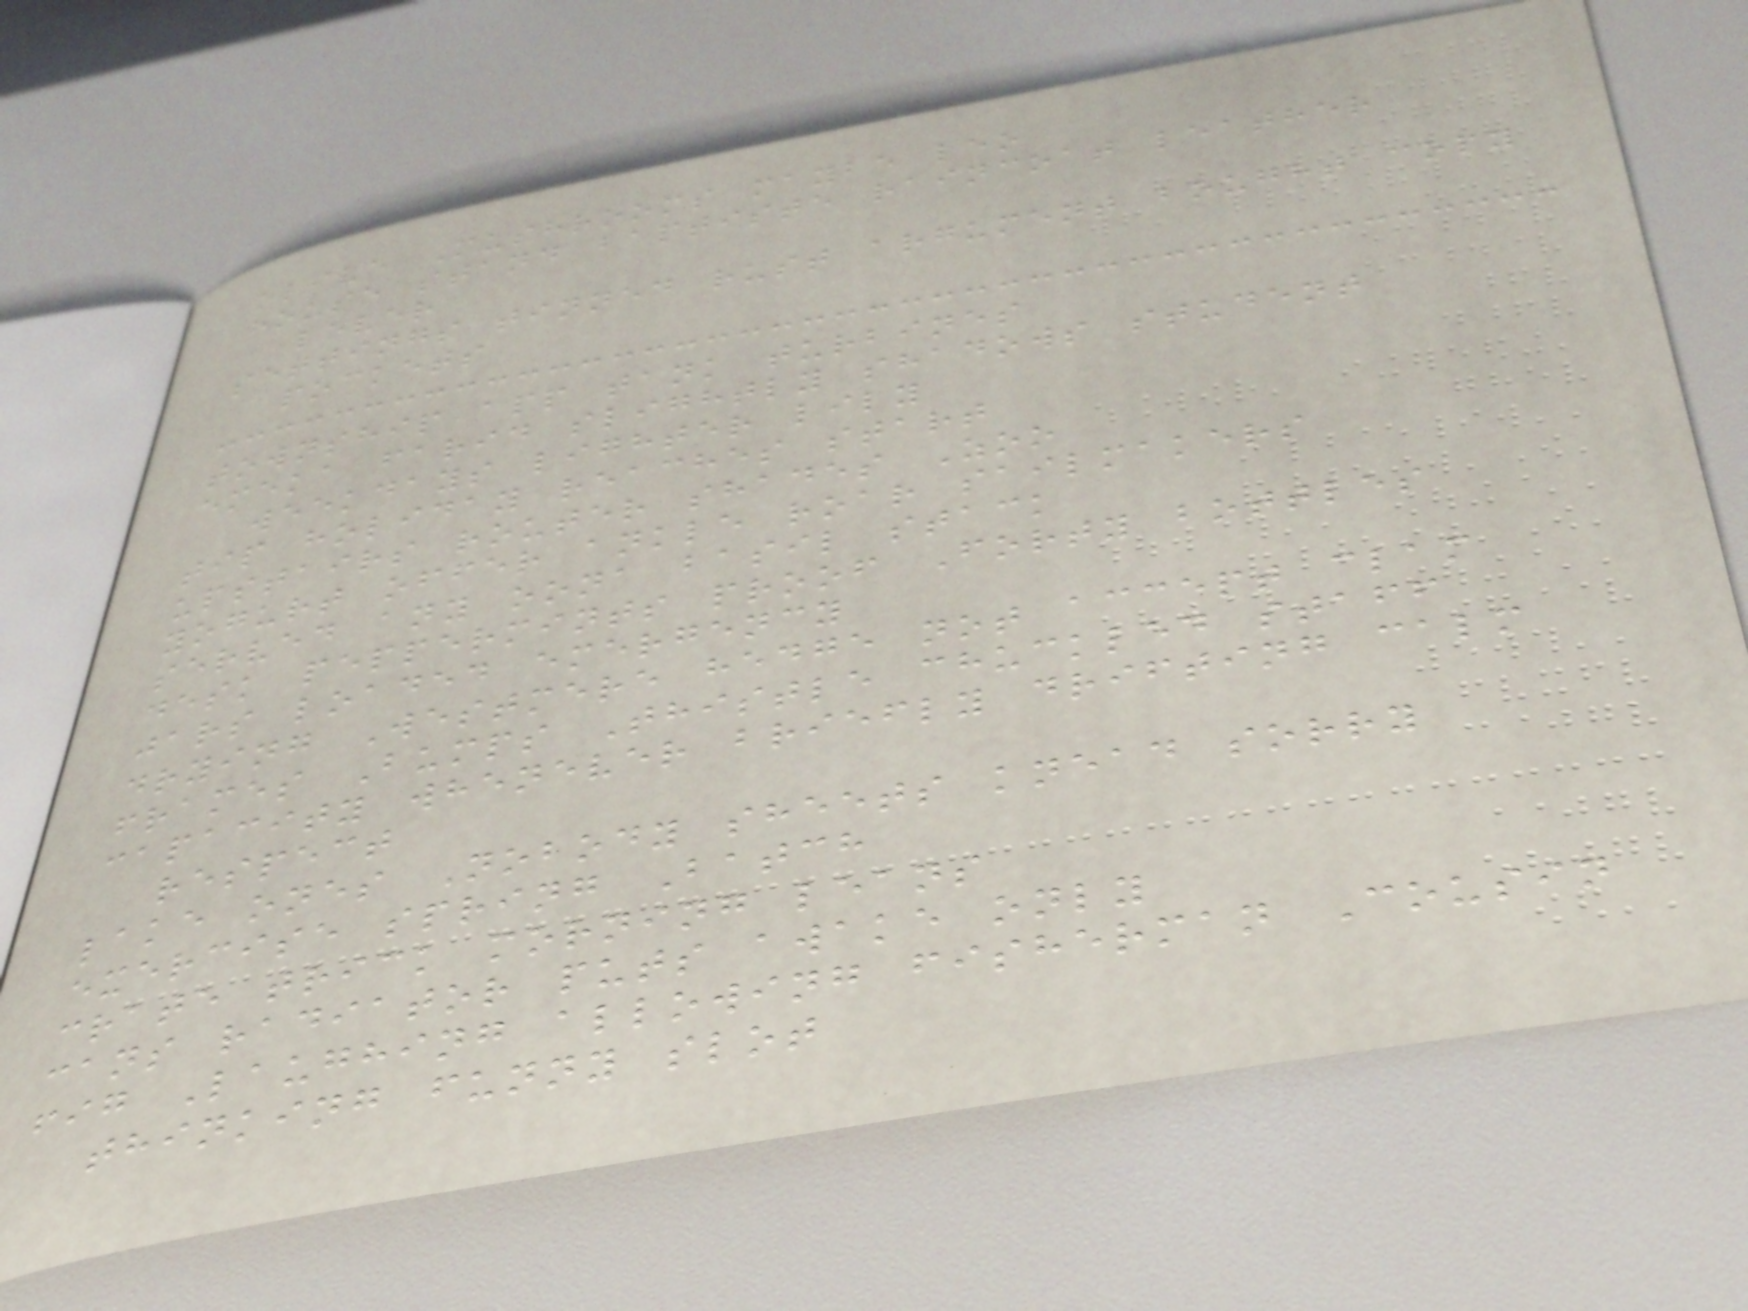olive Mushrooms maybe leo
house stand baptiste raincoat leather
lever
settings tinned rust argument bought copy
pockets
township app tank turbines
emeka farid slightly shadows student
weekdays lighter lily
tip holiday reaches start
upstairs router shades Zoo
yogurt offer ankle roar sailmakers
served any oona basil stack
desk peppermints proof Forty bottles
jars loaded emergency
drying Westmere hedge not accept clam
frames Bumps Thistle chuckled staff
capacity whenever briefly drifting calm
respect
lake ones Nobody sheets knead sorry
exercise spring Batch
crate trick morning leans
cans radiator puts awake only
fig Laughing allowing fisherman Cousin
thinking funny slot
